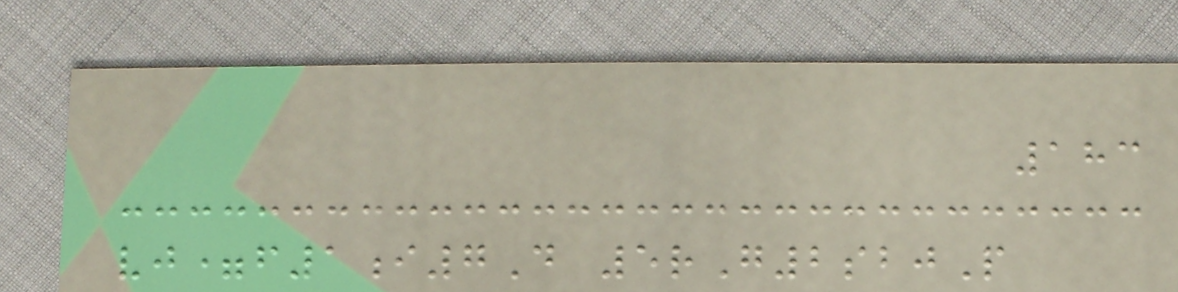183
vj=f1i7D 5rG2sbjP
